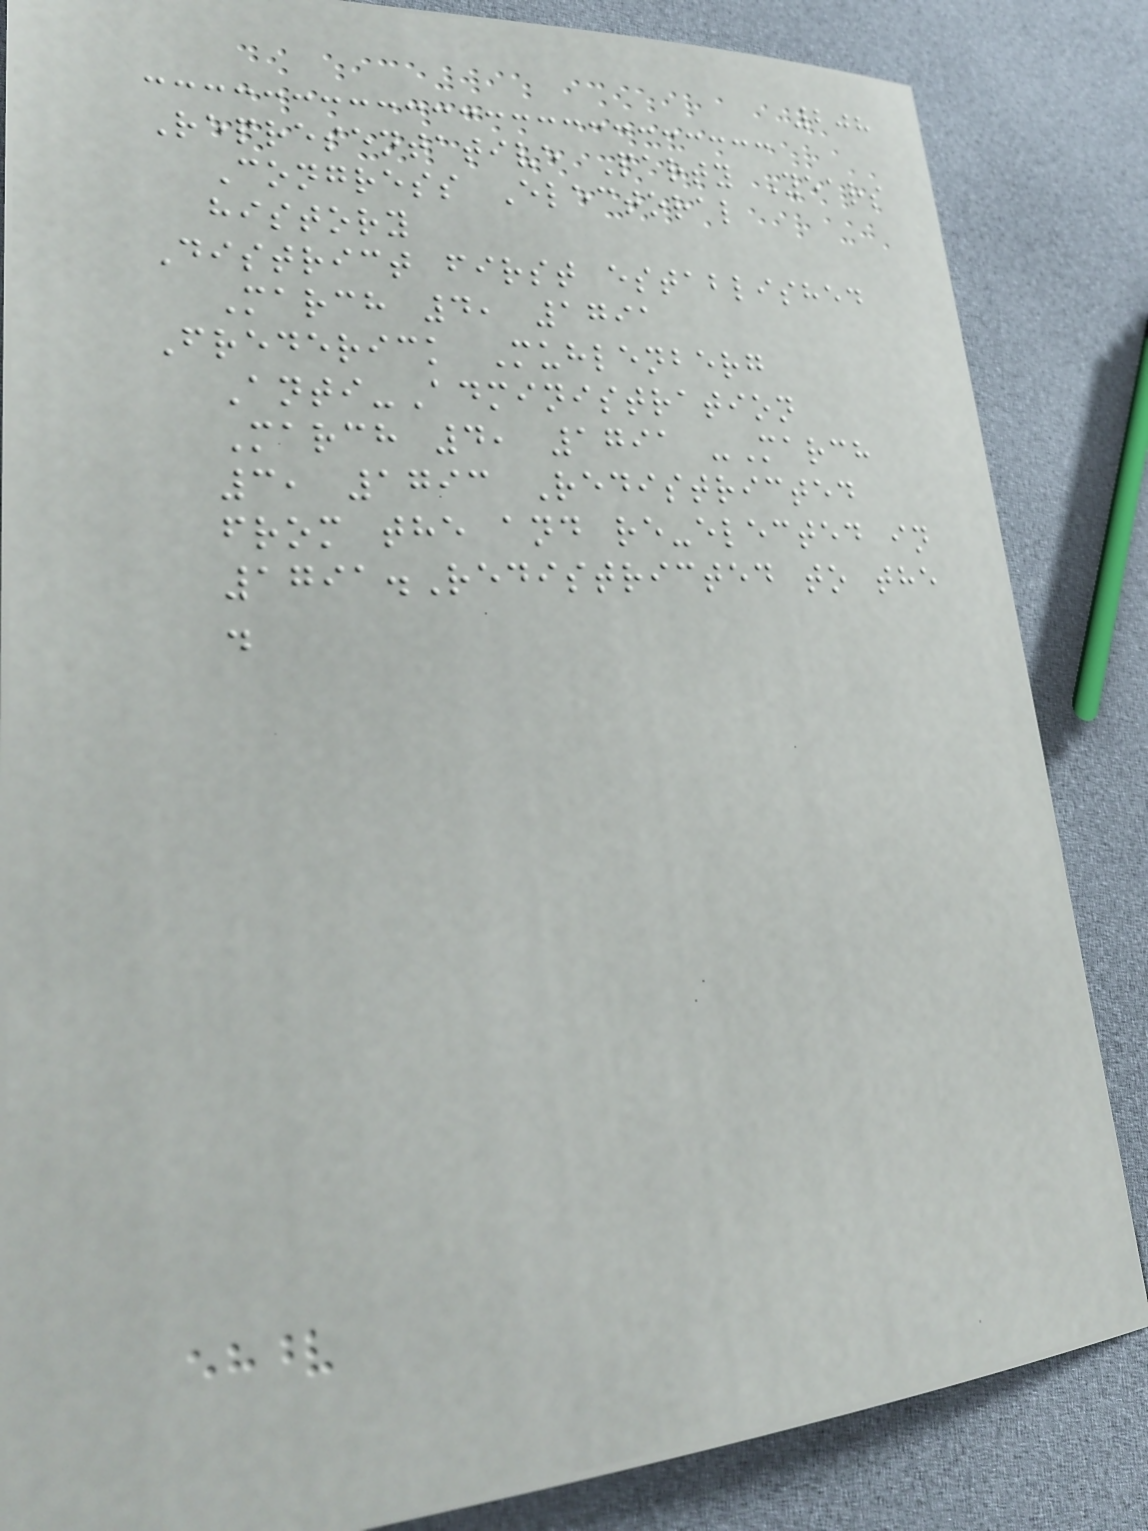208
Representative Party Years
Congress Electoral
history
District first established
March 4, 1791
Frederick Muhlenberg
Anti-Administration
March 4, 1791 -March
3, 1793 Redistricted
from the and re-elected in
1791.Redistricted to the
.
